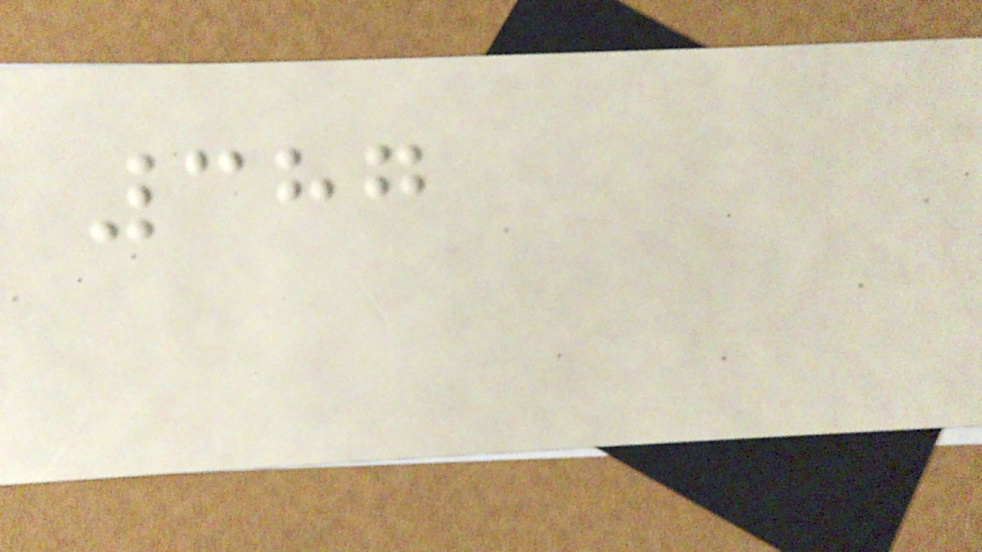387
